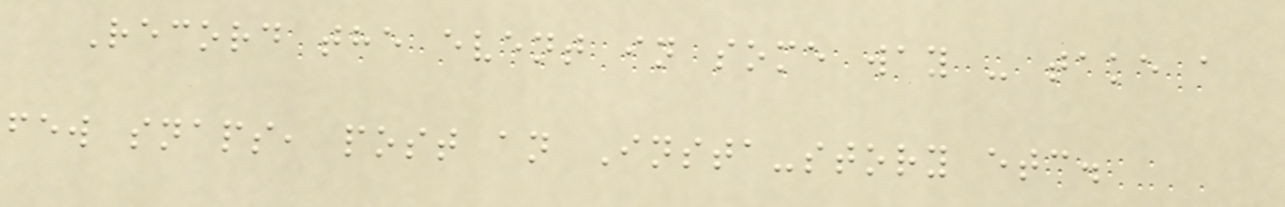Record the event in some way - take a
few snaps, post an Insta-story etc.
